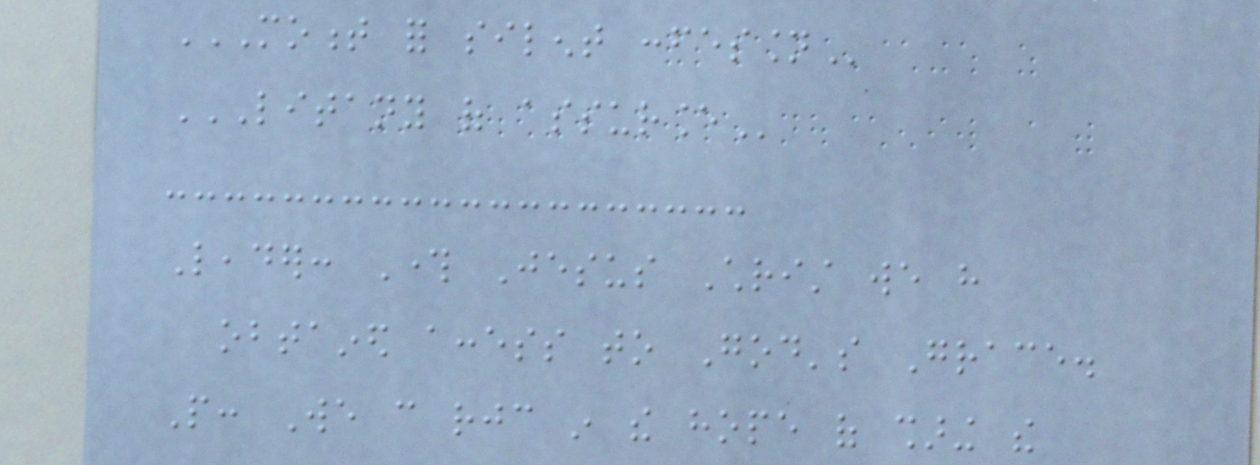MOMENT FOR SILENT CONFESSION
LITANY OF ASSURANCE
Leader: Through Jesus Christ we have
obtained access to God's Grace.
People: We can rejoice in the hope of sharing the
